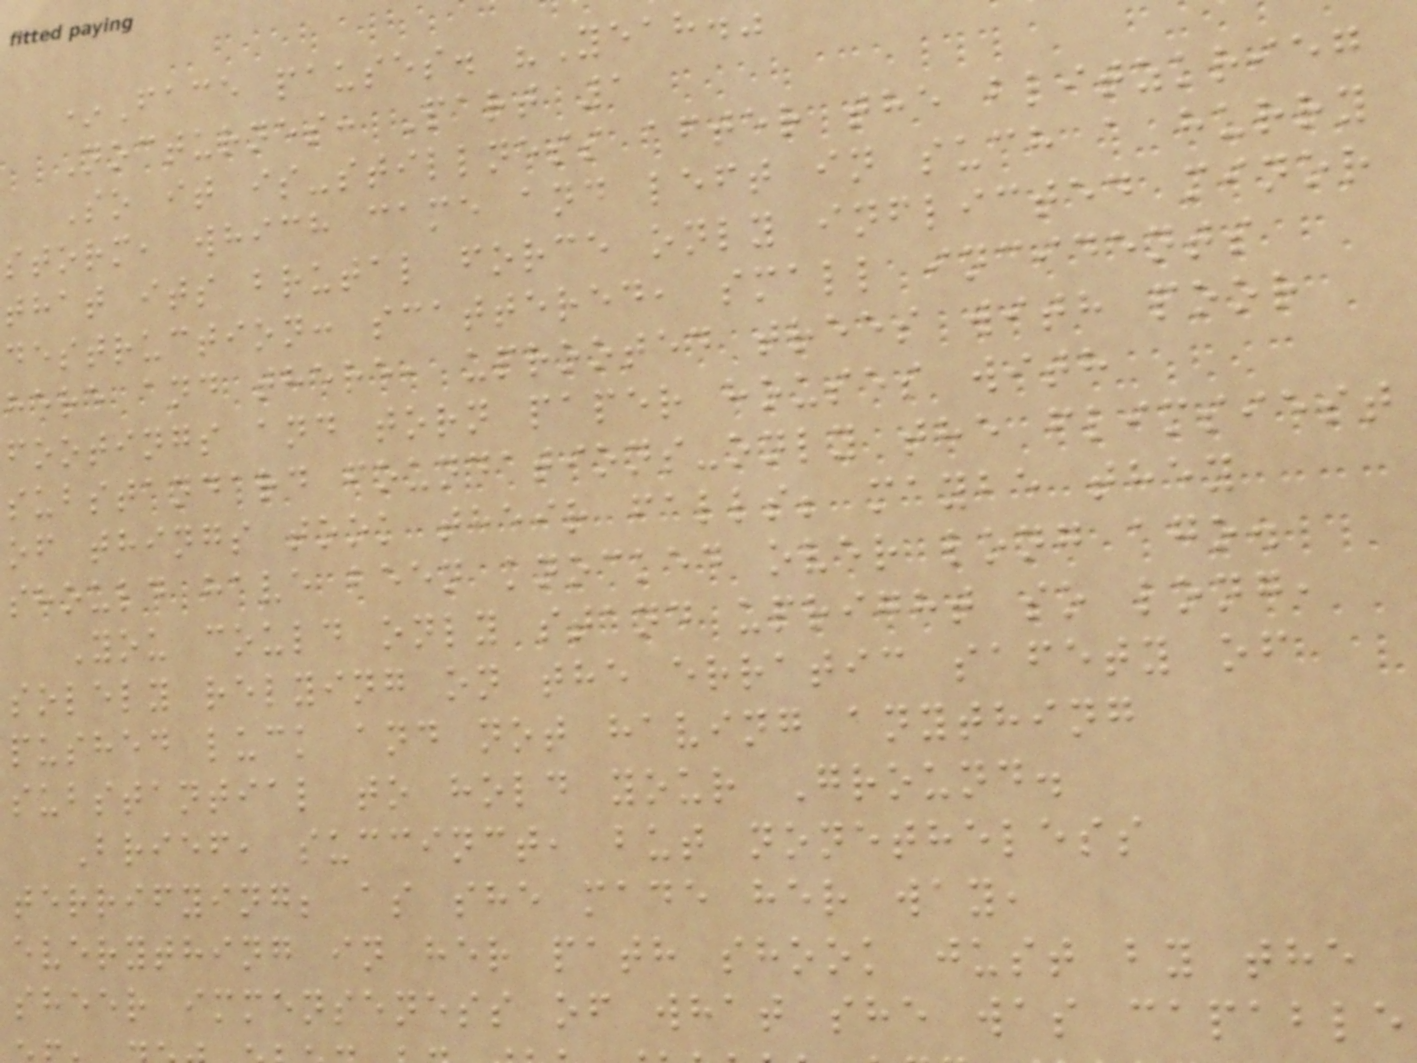*Face pauses. "Yeah.
Nocturnes: Part 1
So it is-stillness after the blitzkrieg
storm, which came and left in such a hurry
that its brutal force only inflicted minor
destruction: scattered, small incidents
here and there, uprooted trees with poor
footings and torn paper houses with
substandard foundations-only the flimsiest
of things took their falls; maybe they
should have been knocked over long ago.
You could only stand upright so long,
solely relying on the erratic safety of
pushed luck and not having anything
substantial to hold your Ground.
Brief, succinct, but nonetheless
terrifying; as she made her way,
everything in her path shook just by the
sheer immenseness of what she was capable
